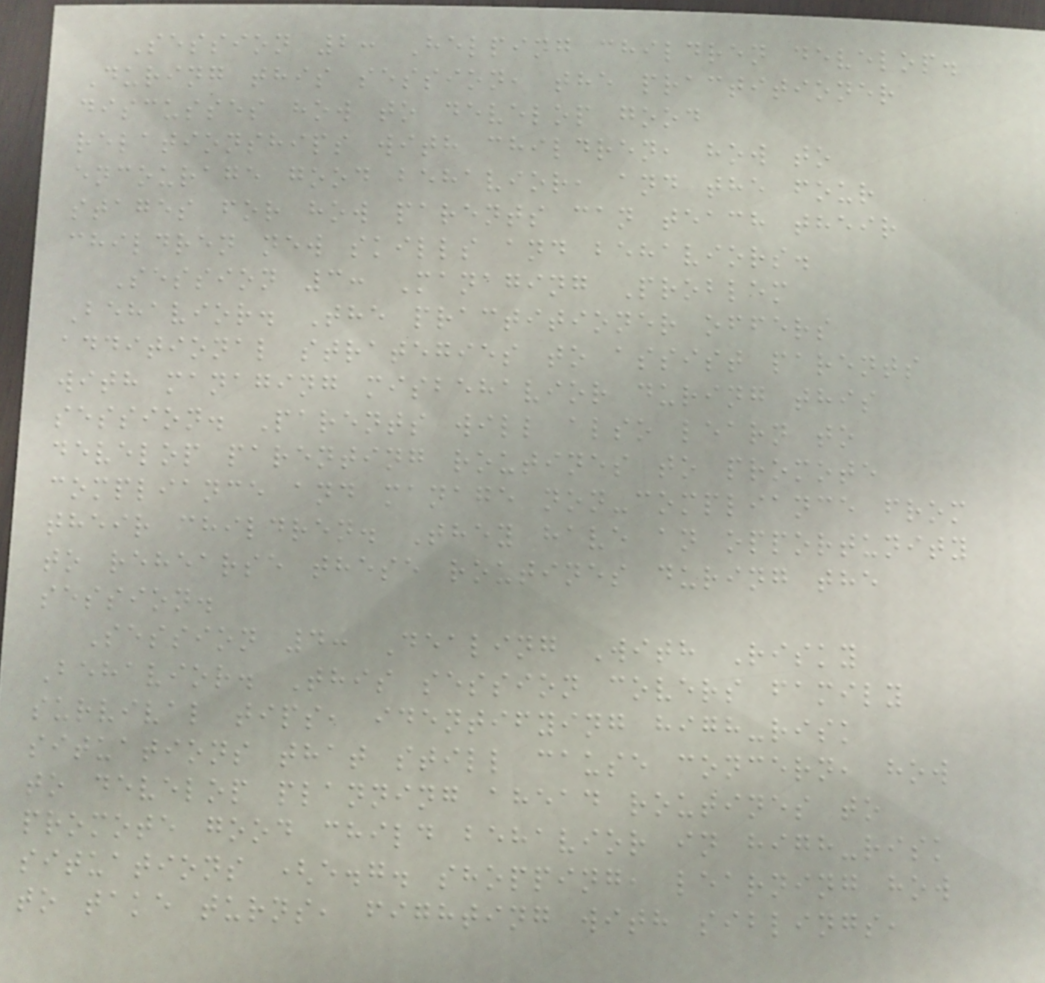Session 2: Helping children develop.
During this session, the practitioner
discusses how to develop good
relationships with children, how to
encourage good behavior, and the four
stages for how parents can teach their
children new skills and behaviors.
Session 3: Managing Problem
Behavior. The practitioner offers
additional strategies to assist parents
with managing misbehavior during this
session. Parents will also learn to
develop parenting routines to promote
compliance and manage non-compliance from
their children. They have an opportunity
to rehearse these routines during the
session.
Session 4: Dealing With Risky
Behavior. This session covers family
survival tips, identifying high-risk
situations that still cause concern, how
to develop planning ahead routines to
promote good child behavior in high-risk
situations (e.g. shopping, learning how
to take turns, fighting with siblings,
